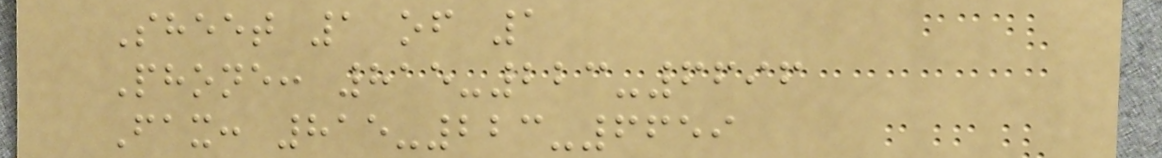Sheet 1 of 1
Phone: 815-223-6696
Fax: 815-223-6659
